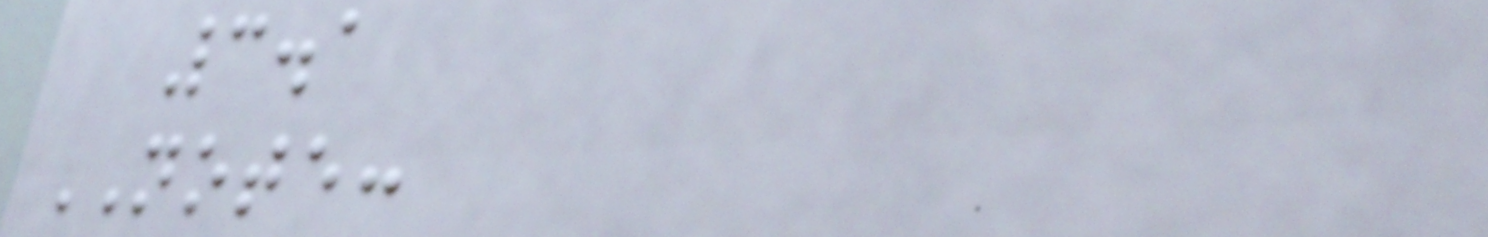3.1
NOTE:
